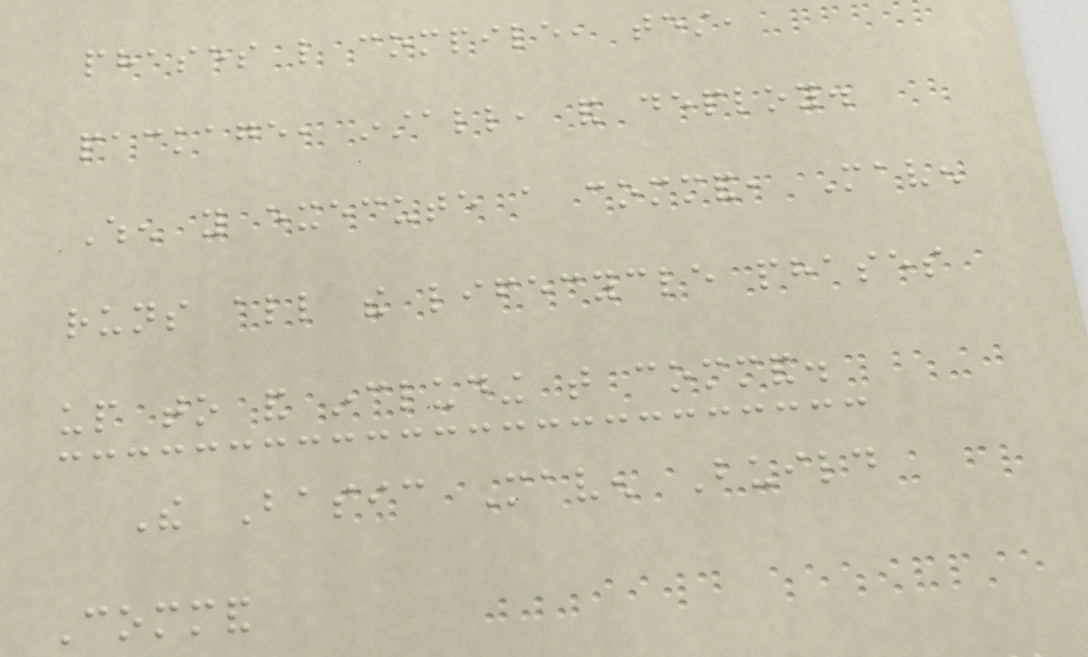phases like compile, test,
package, install, and deploy.
When you execute a command, Maven
runs all the lifecycle phases
up to and including that command.
The Basic Maven Build
Command
